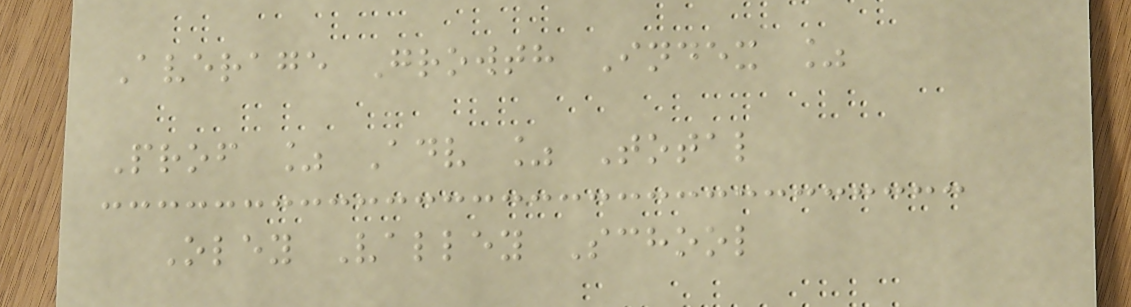Average Growth Index %
Prof % Adv % Total
Oley Valley School
